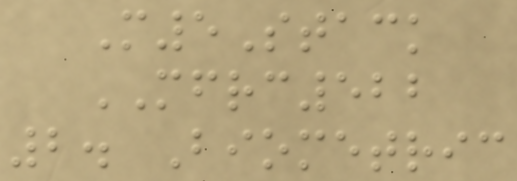M5Stack
MFRC522
2. Biometric
